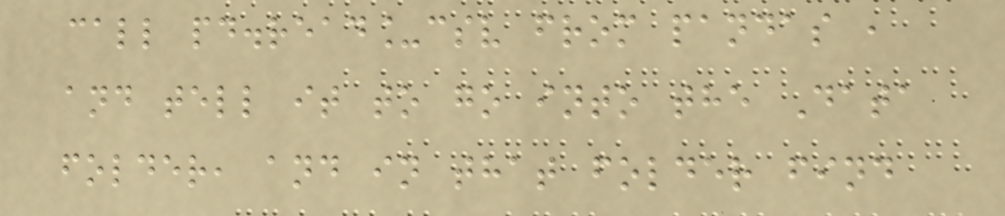call pd.read_csv from pandas ,
and tell it to go into the Data
folder, and in that folder find
